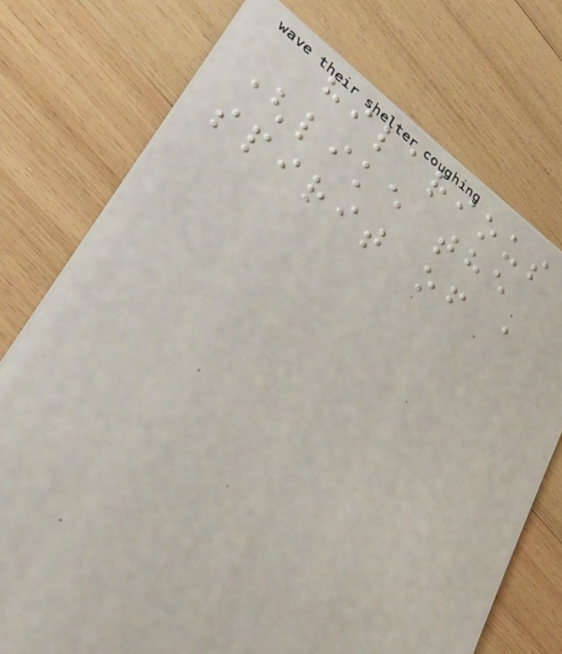hilarious
(like the
spirit of a
